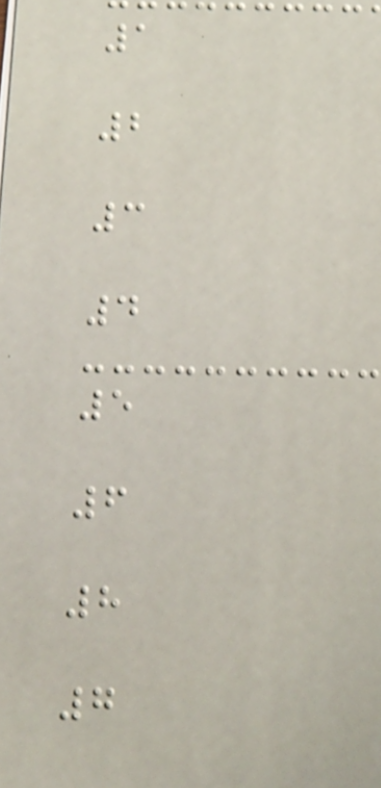1
2
3
4
5
6
8
7
